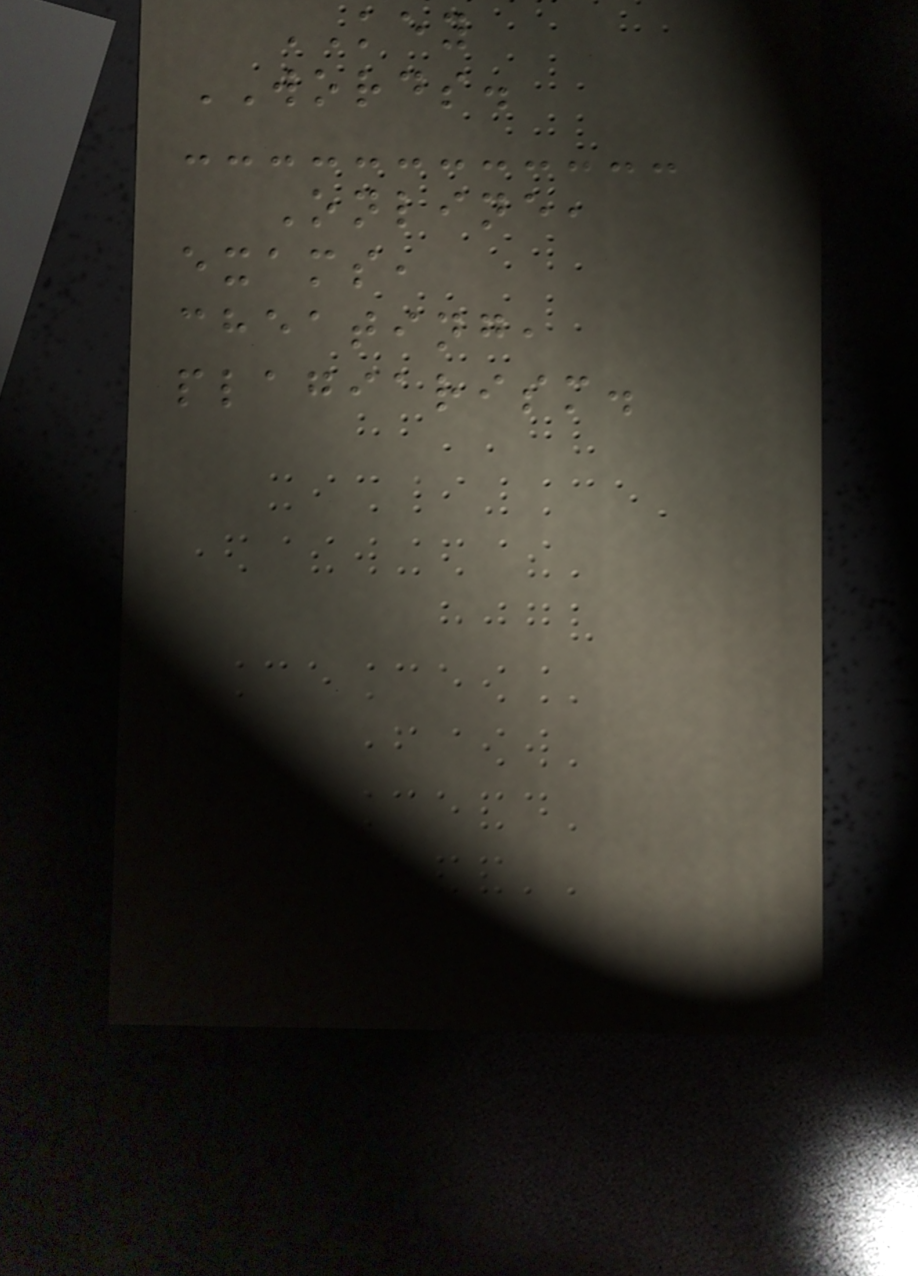KEY
WORDS.
Online,
exams,
cheating,
plagiarism.
